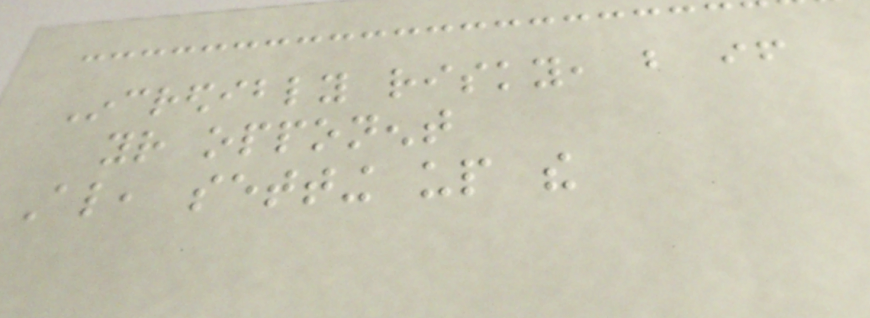Incredibly risky, but if
your opponent
Also, setting up the
